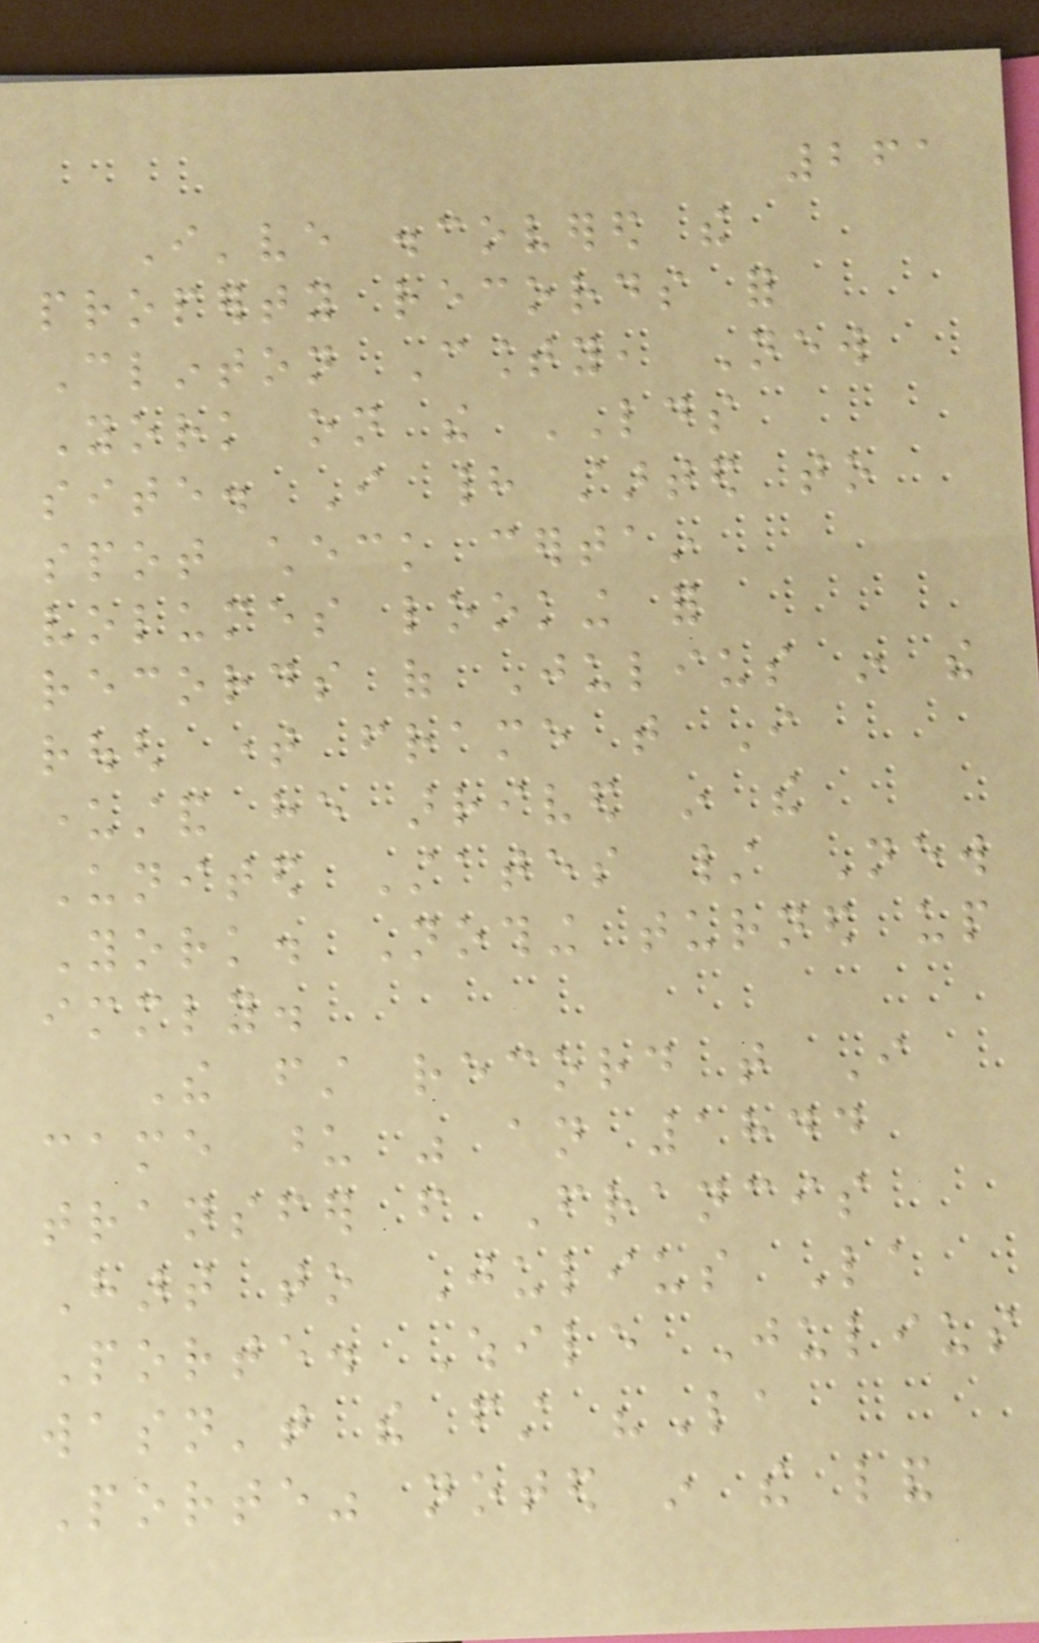261
I've discovered the
property records for
Clinton County, New
York on the LDS
site. I had started to
spot check certain
volumes looking for
records of Julius in the
rough time frame that I
understand he arrived in the
United States / New
York. Nothing turned up
immediately.
The first record that I
came upon was an 1844
transfer from Francis
Hart to Julius La
Porte. While Julius
wasn't the first "La
Porte" noted in the land
